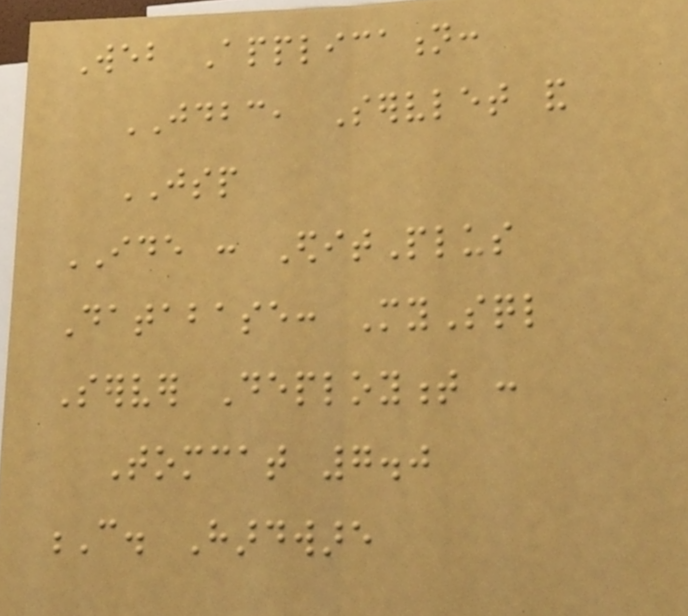Web Application:
JDBC, Servlet and
JSP
IDE : EditPlus
Database: MySql
Server Deployment :
Tomcat 7.0
C. Hardware
